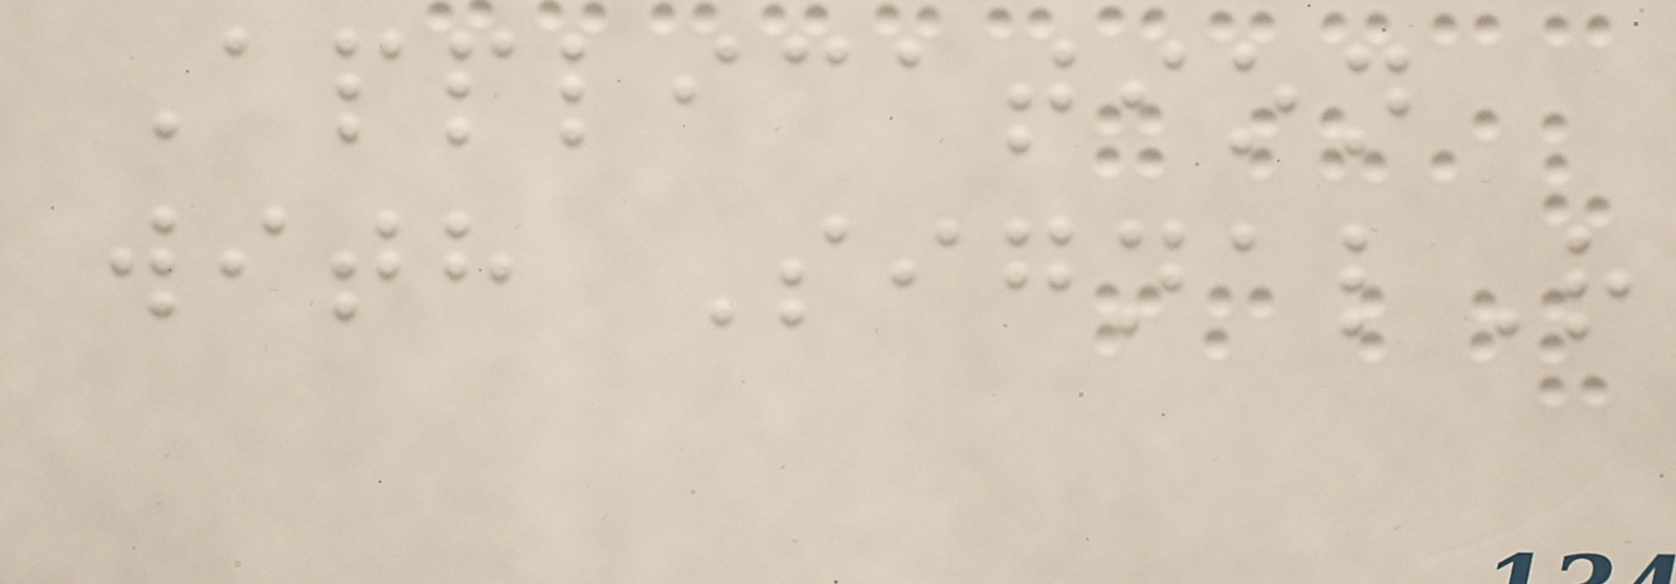Application
with SignalR
